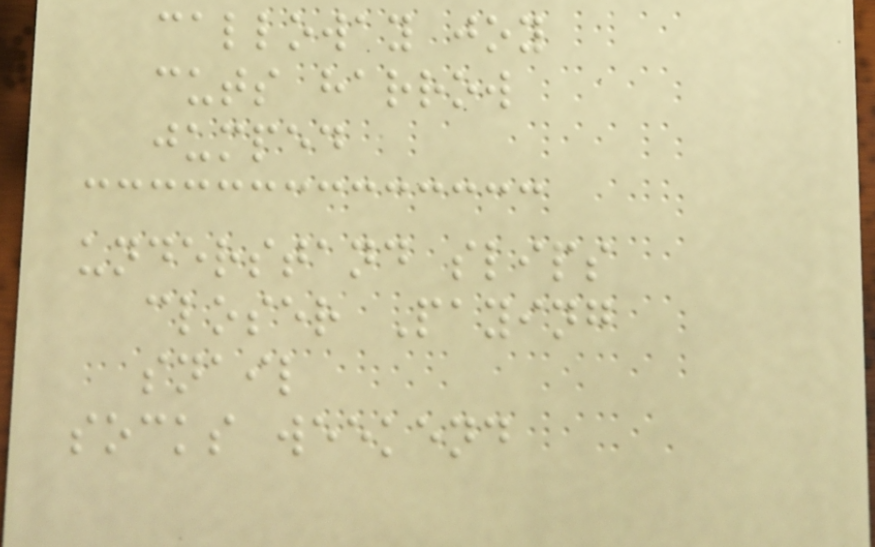calloway joy
cuts harrow
jumped
understand slips
closer Paying
snail
socks weekend
